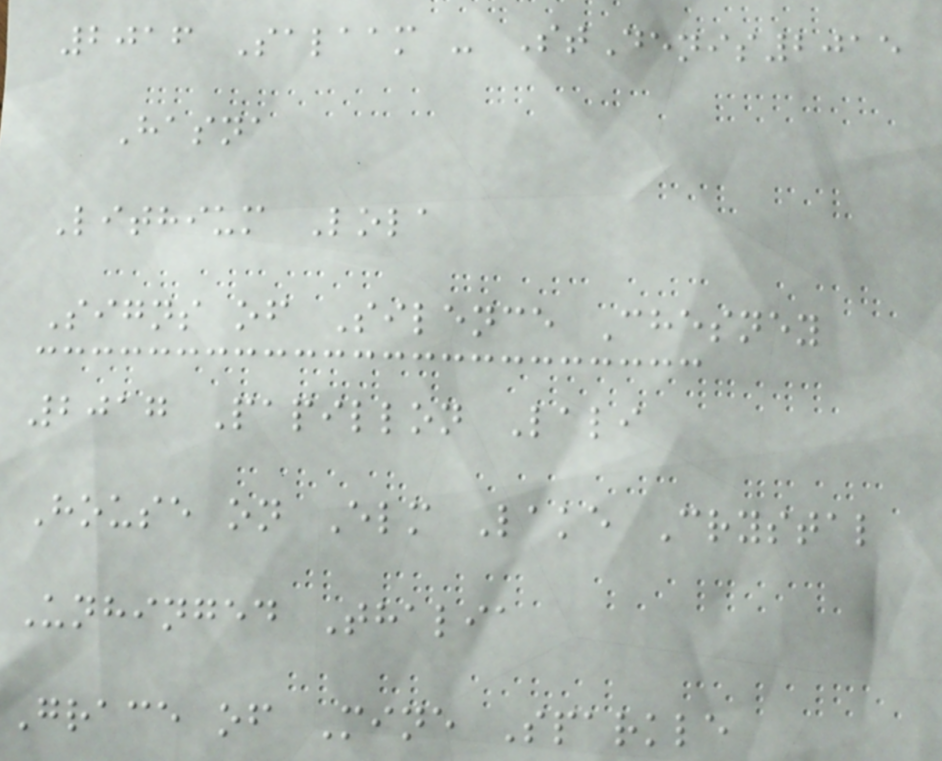2016 Salaam - StDenis2015
Hasna
Lithium Lola
Signs of Silence Chesney
2017 Papillon Lali
House on Elm Lake Crystal
Unhinged Thalia
Grace of Mine Sparkle
